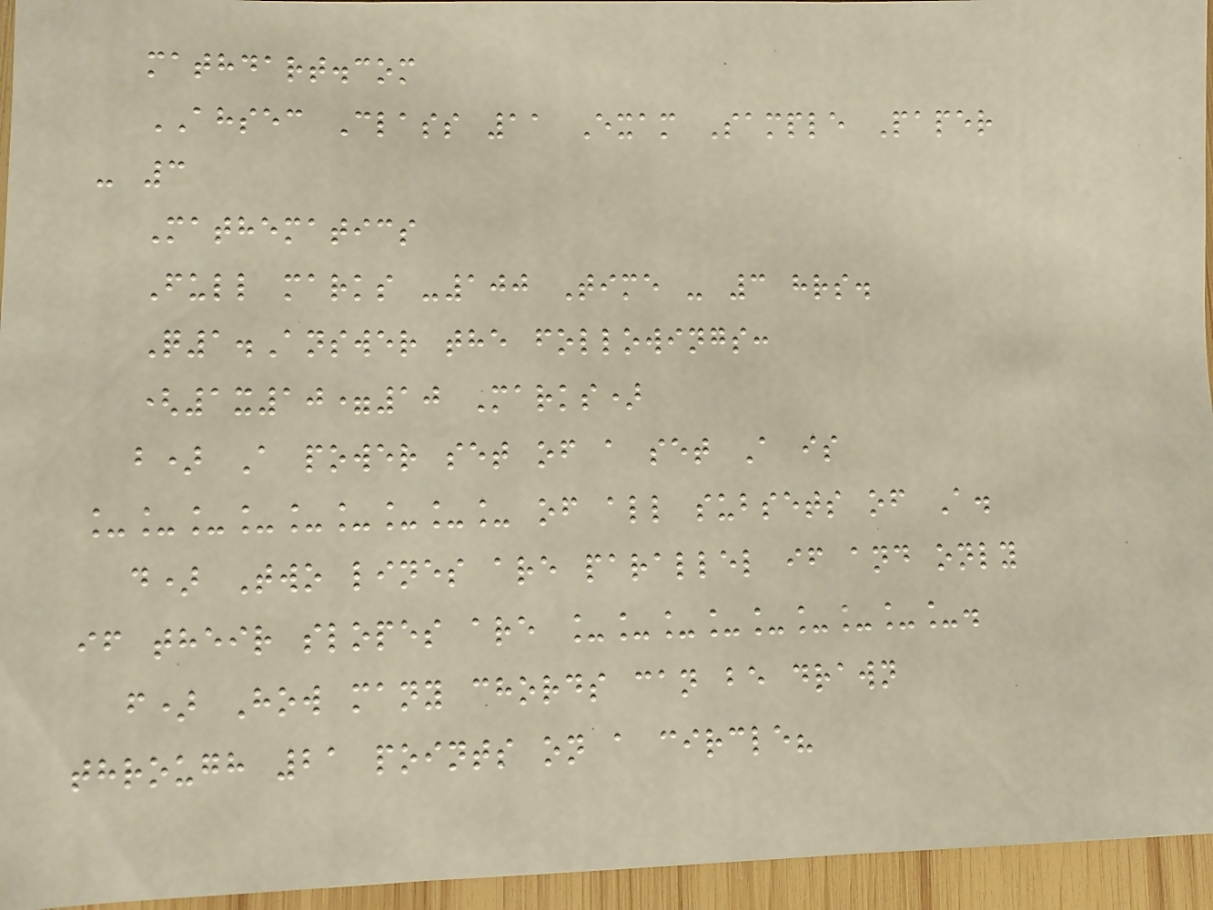mathdart.com
AHSEC Class 11 Exam Sample Paper
- 3
Mathematics
Full marks -100 Time - 3 hrs.
Q1.Answer the followings:
(1x10=10 Marks)
b) A power set of a set A is
_________ of all subsets of A.
d) Two lines are parallel if and only
if their slopes are _________.
f) How many chords can be drawn
through 21 points on a circle?
